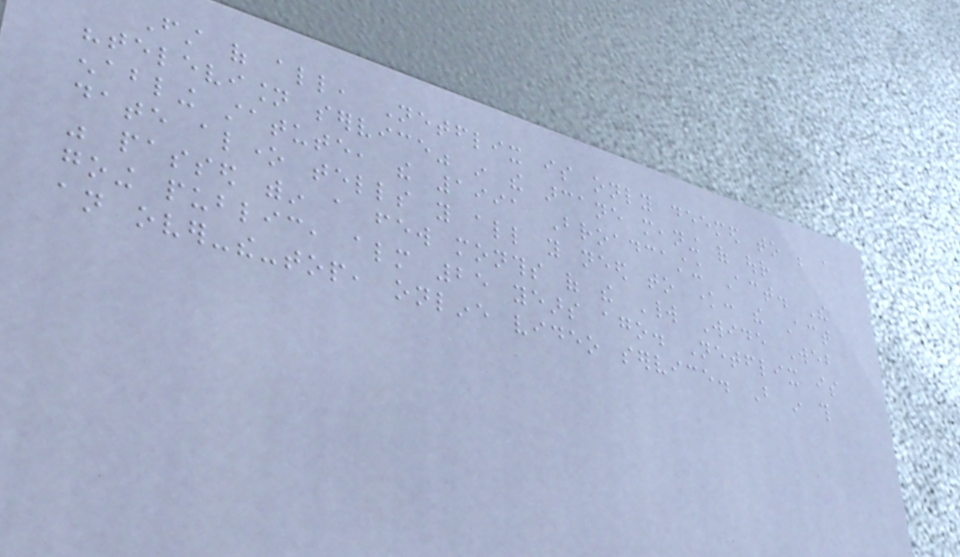First of all, Netflix is only deemed to be a
"television service" in the arcane meaning of our
enabling statute, the 1991 Broadcasting Act. The
date alone tells you all you need to know: the Act
was passed within a few months of the World Wide Web
going public, almost 25 years ago. Netflix is
an over-the-top, online video service. But in this
